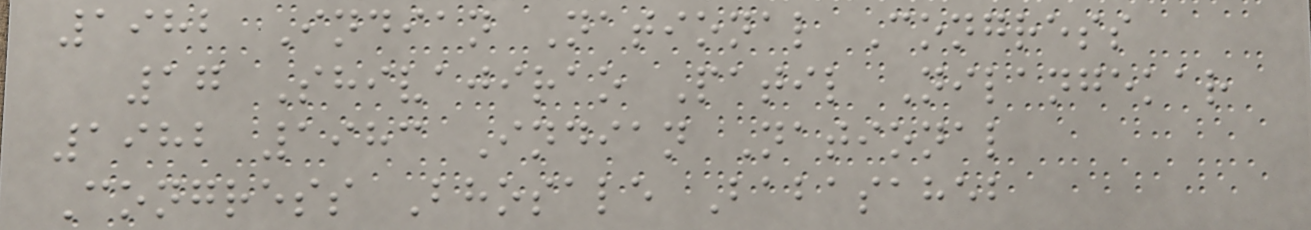1982 Indian National Congress
17 Shivajirao Patil Nilangekar
1982 1983 Indian National
Congress Bhosale Babasaheb
